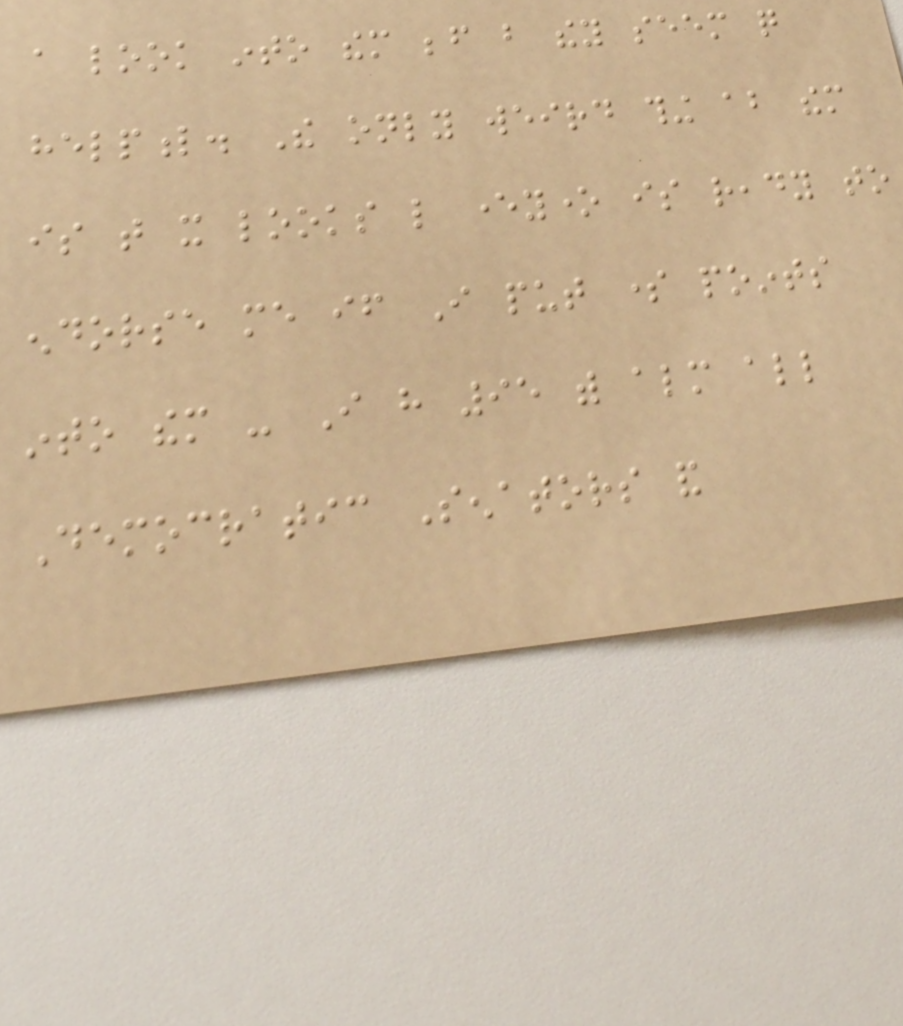a look into them before but they seem quite
helpful. The only weird thing about them
is that it looks like everyone is ready to
endorse me if I put some points
into them - I have 95 with almost all
Democratic Senators and
